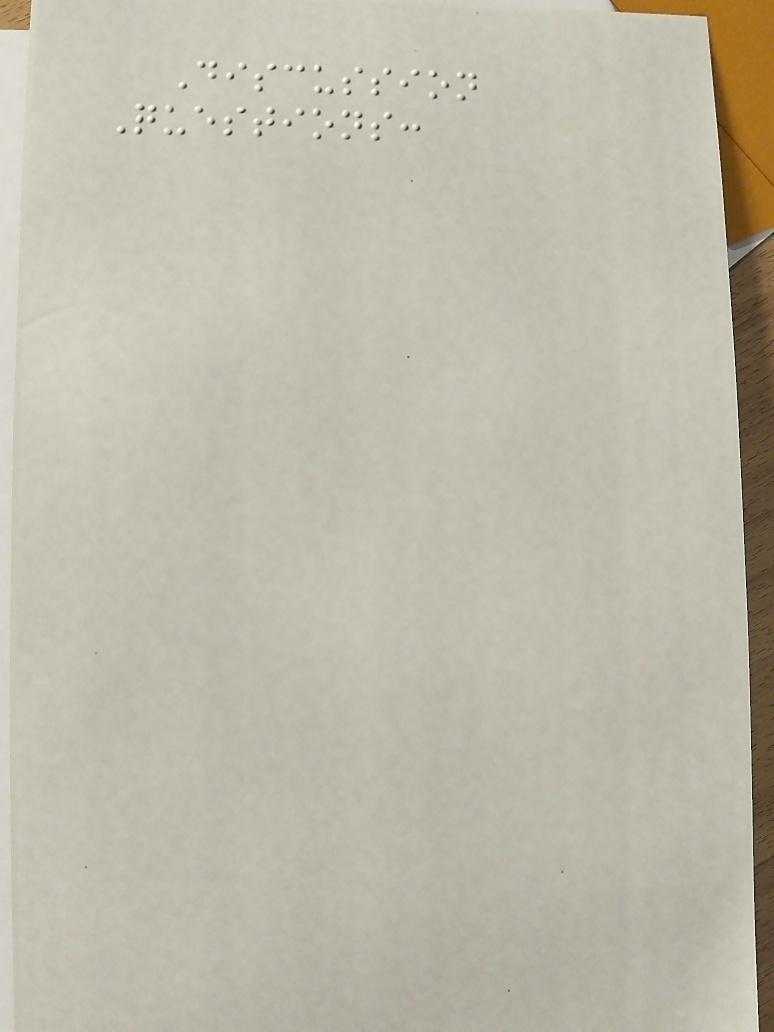Discussion
Questions:
